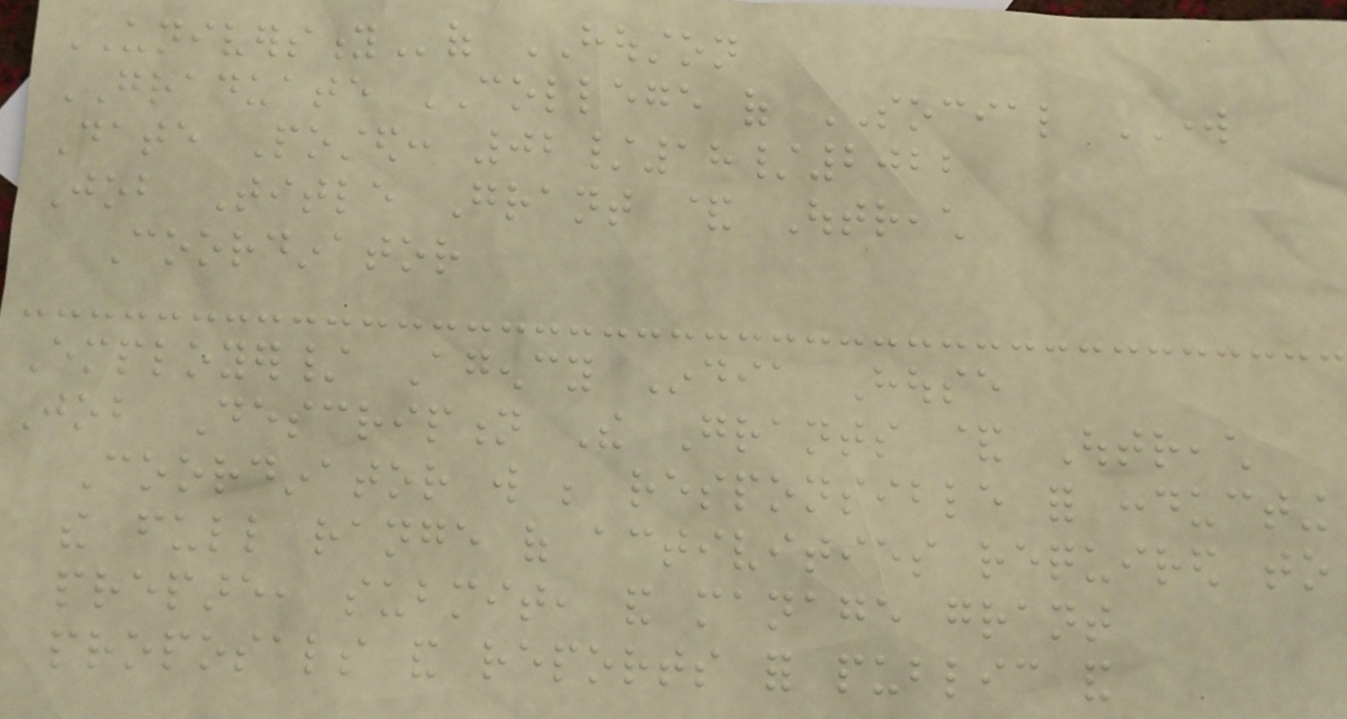UNIVERSITYof HOUSTON
GRADUATE COLLEGE of SOCIAL WORK
Date Posted: 02/18/2022
Job Title Grant & Outreach
Coordinator
Employer/ Agency India House
Job Description The Grants & Outreach
Coordinator will be responsible for conducting
the full range of activities required to
prepare, submit, and manage grant
proposals and reports for public and
